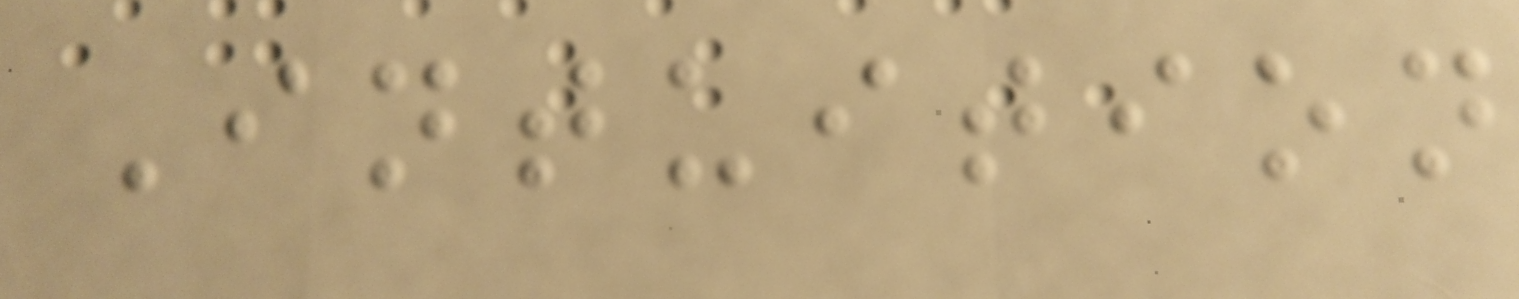Intuition
